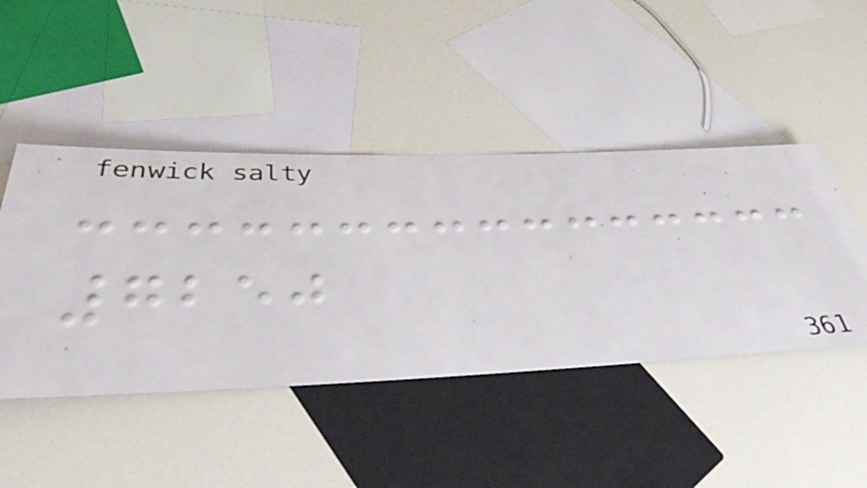7250
